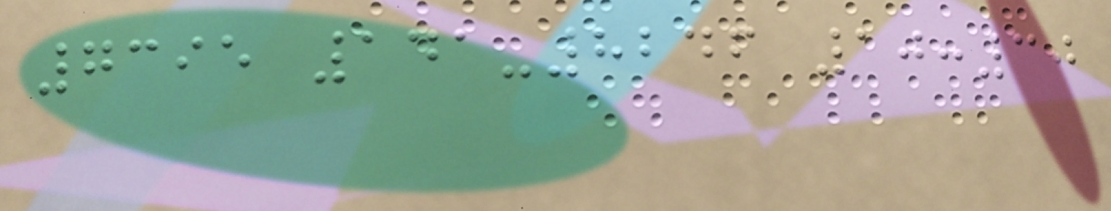7395 141-8246 10:30
